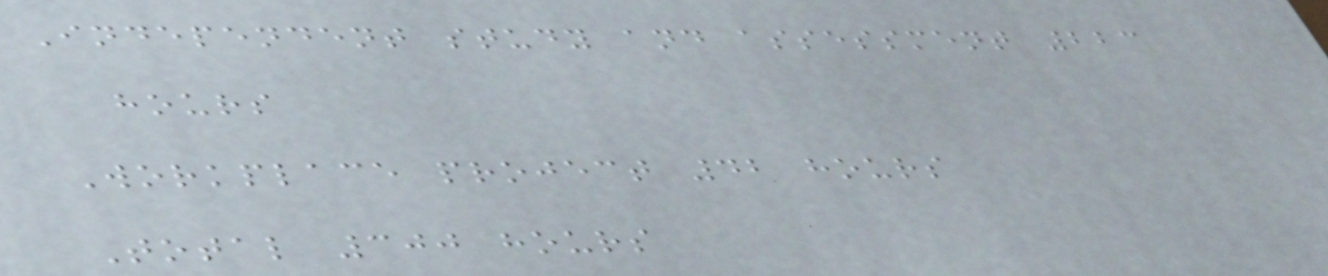Independent study and assessment 223
hours
Workplace project 42 hours
Total 300 hours
